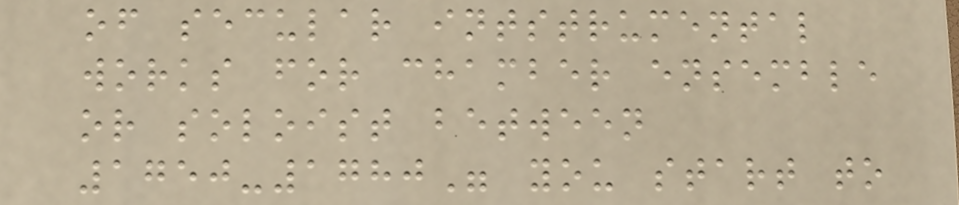of secular intstrumental
works for chamber ensemble
or soloist between
1750-1780" you start to
